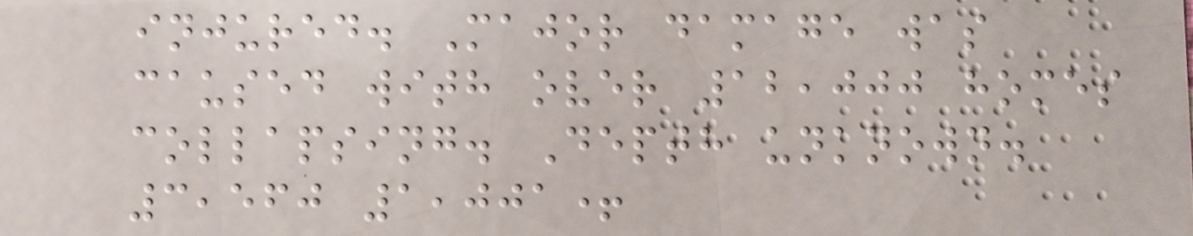injured. Major damage was
caused with over 12,000 homes
collapsing. Depth unknown.
3,560 1,001+
